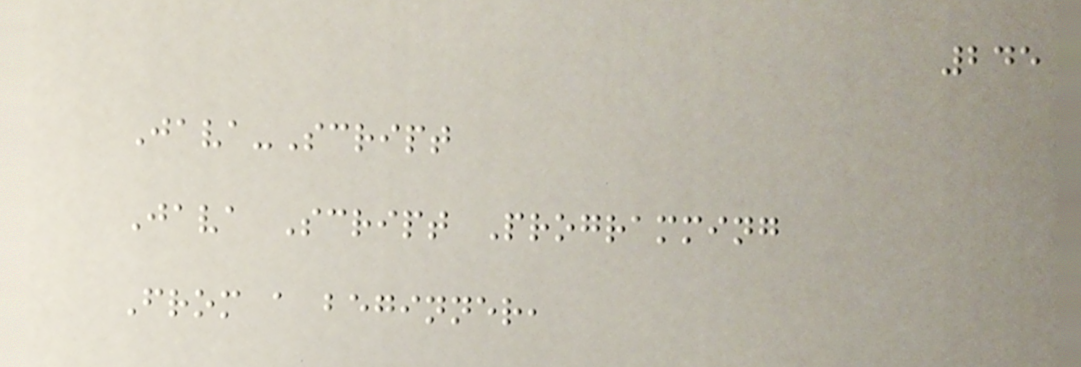245
Java-Script
Java Script Programming
From a beginner,
